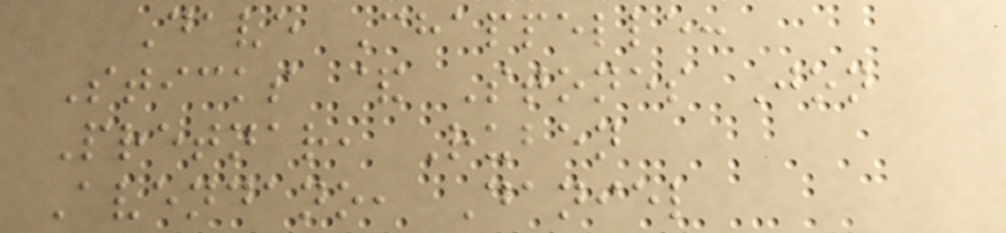Dave Chappelle:
Sticks & Stones Jon
Pretnar, Ruben
Avendano, Daniel
